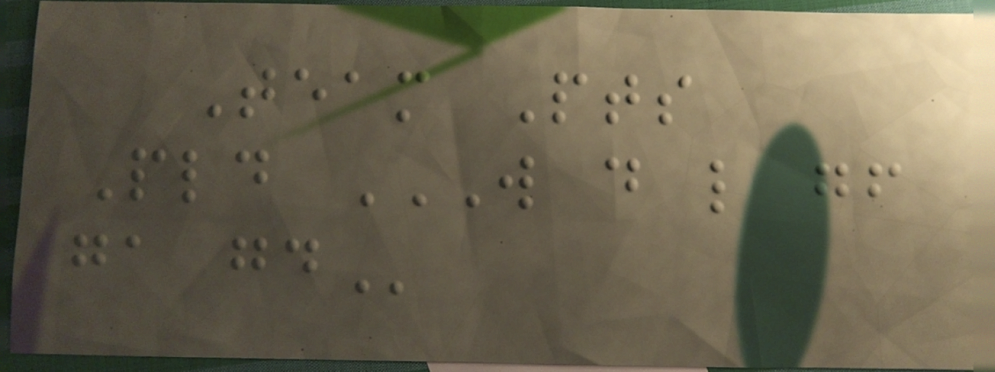Team Pts
Pld W D L GF
GA GD
